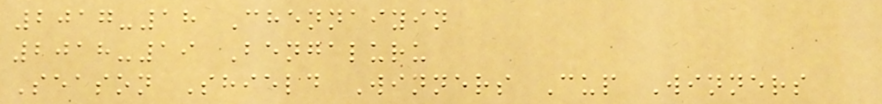2017-18 Chennaiyin
2018-19 Bengaluru
Season Shield Winners Cup Winners
